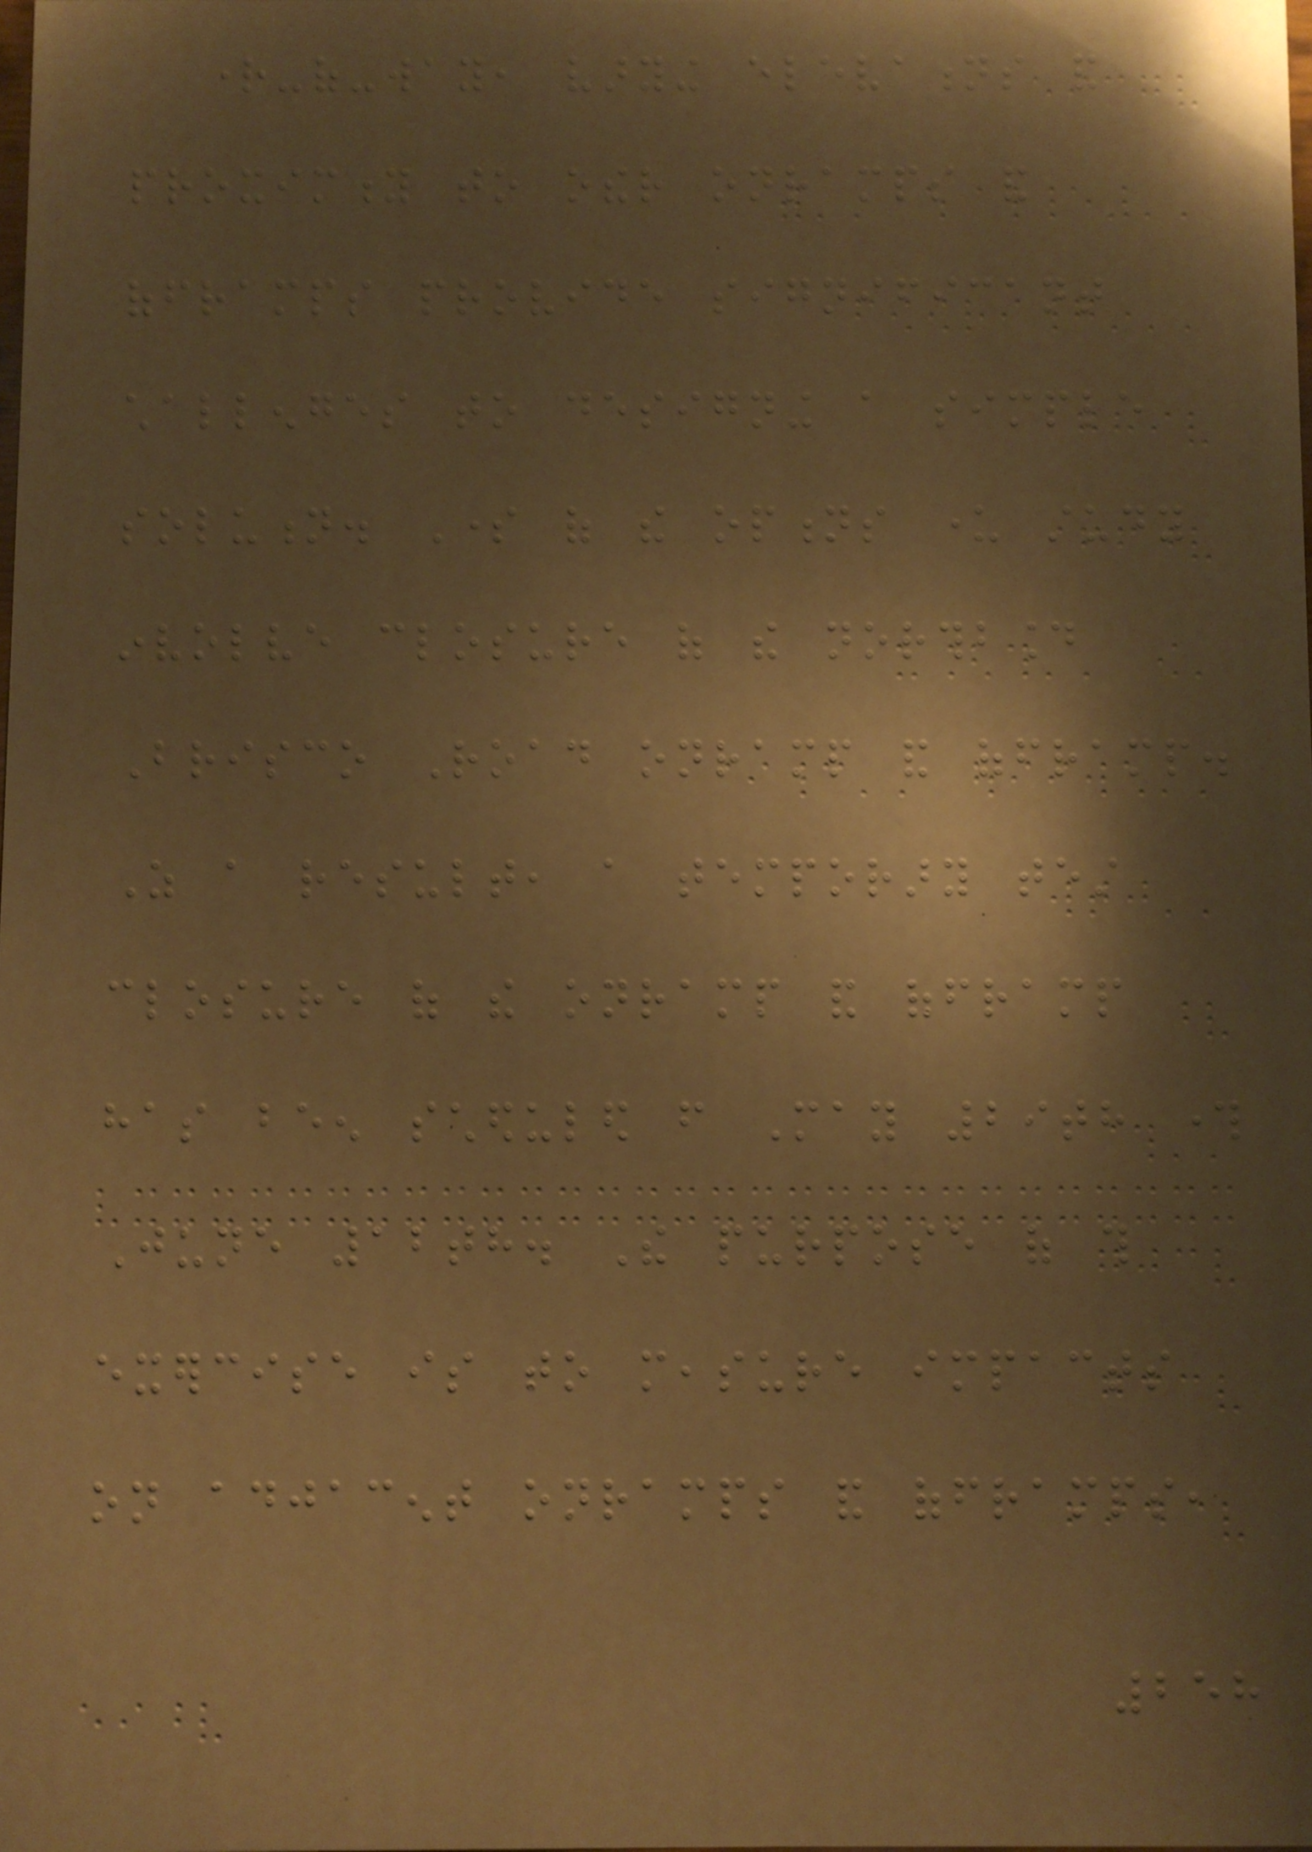right-of-way, varying elevations and
proximity to other onramps and
offramps provide significant
challenges to designing a simple
solution. Some of the options under study
involve closure of the northbound
Brisco Road onramp and offramp.
As a result, a temporary test
closure of the onramp and offramp
has been scheduled from May 29th through
June 12th. The purpose of this
exercise is to measure impacts
on adjacent onramps and offramps,
258
